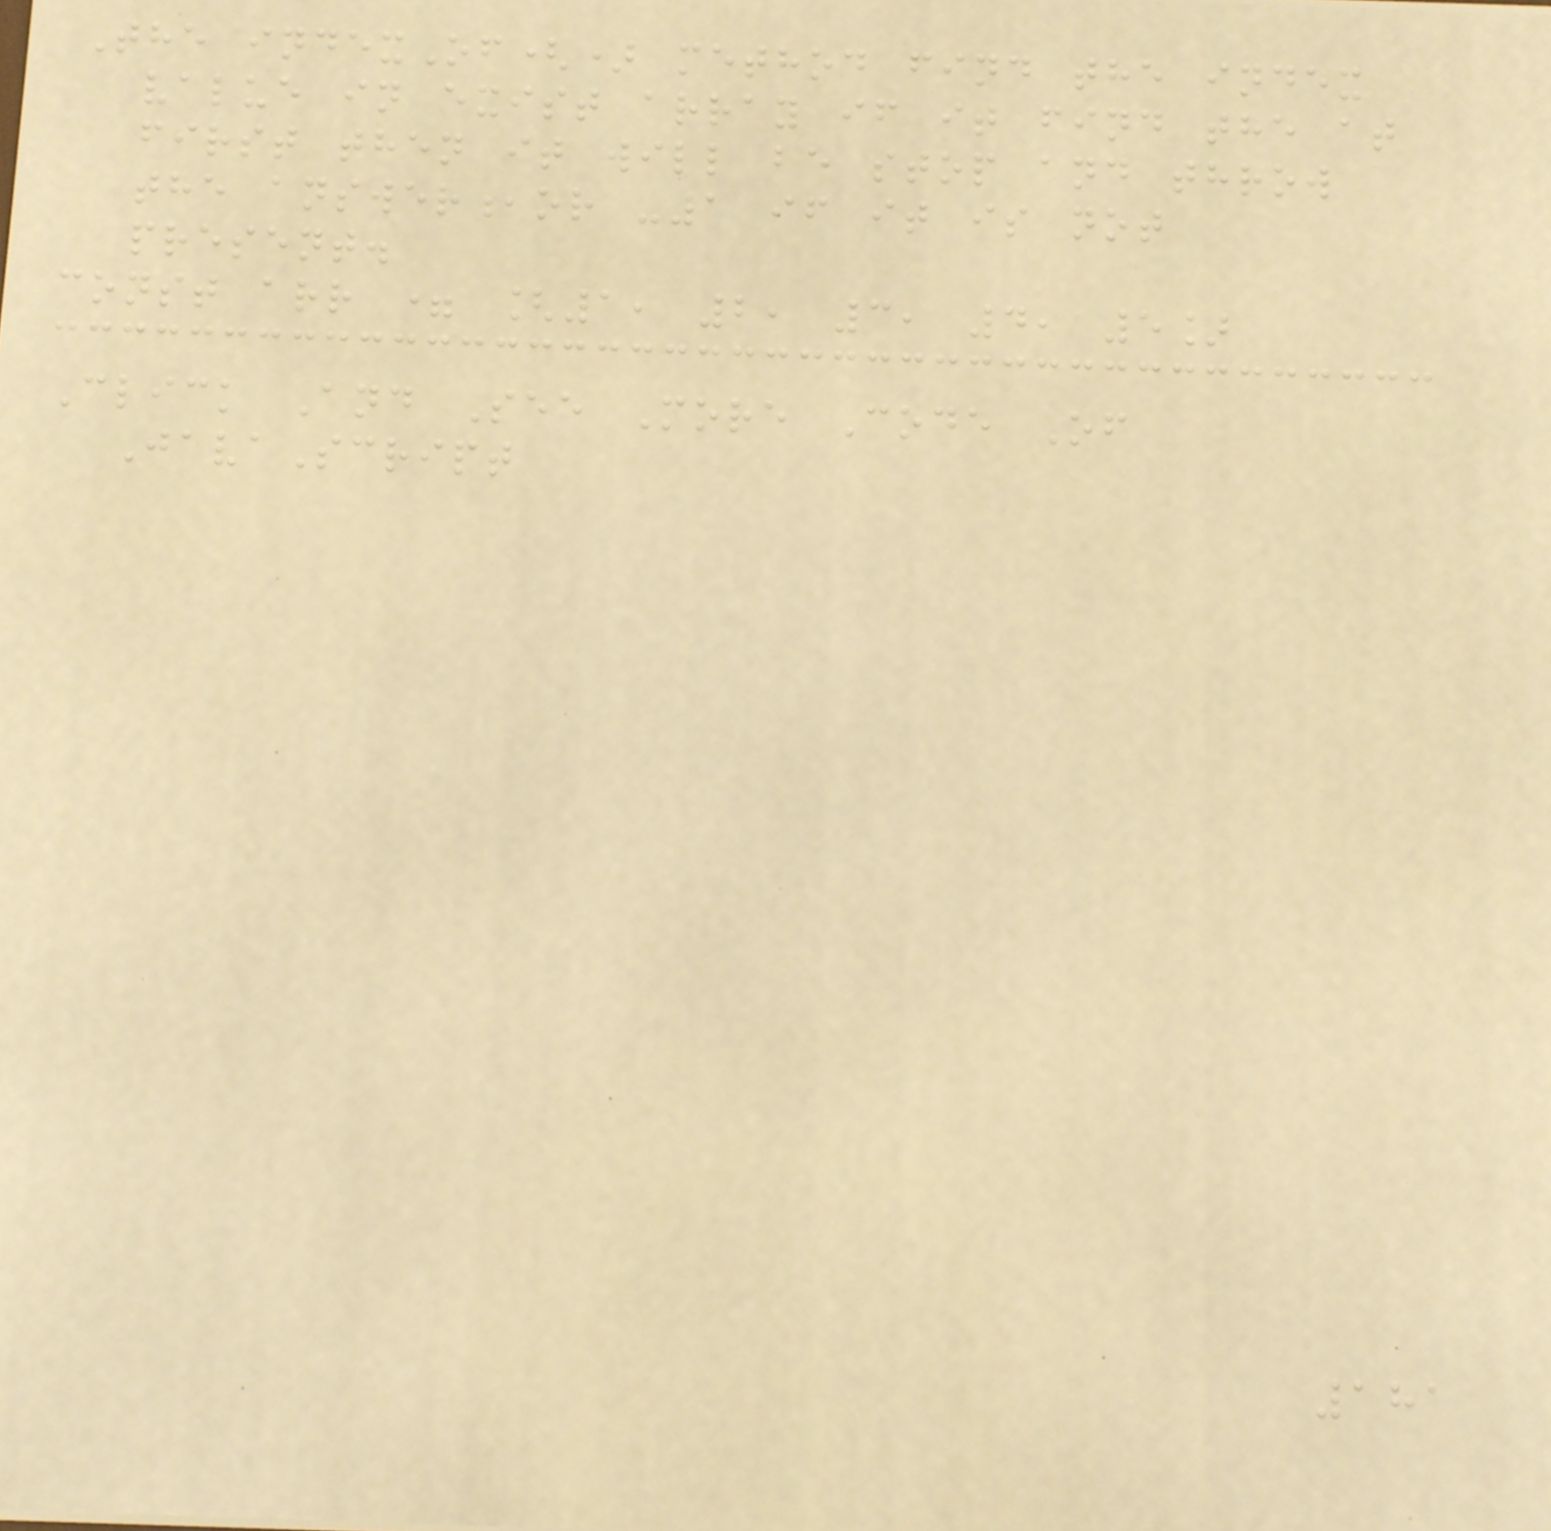The indexOf() method find the index
value in exist array if it find the at
first then it will be stop and throw
the answer,or -1 if it is not
present.
const arr = [1, 2, 3, 4, 5]
Click And See More Code Of
JavaScript
181
